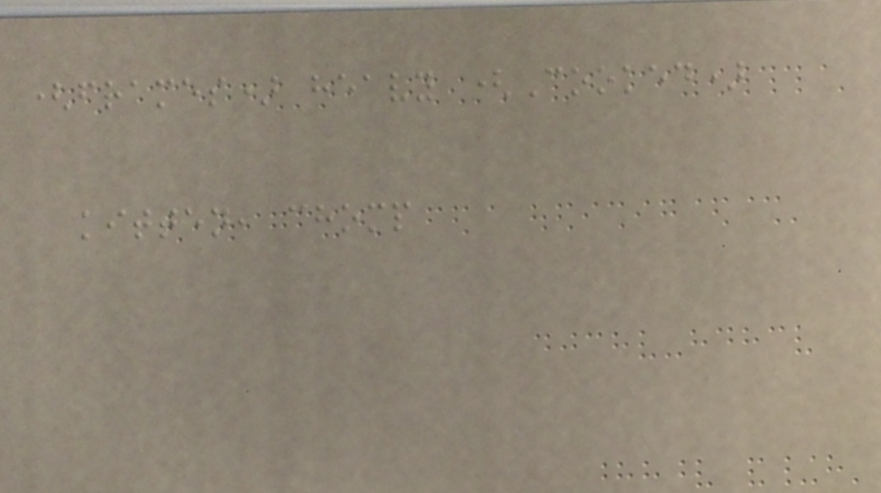(frames) heavy (Cooked)
kitten, chomp
